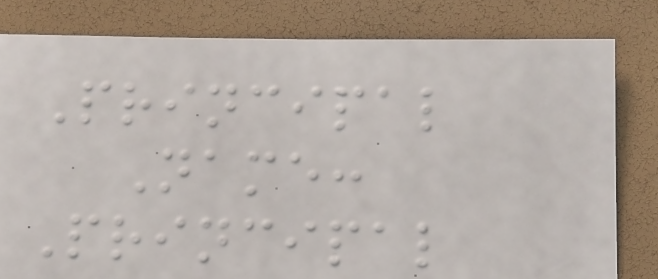Principal
Name:
Principal
